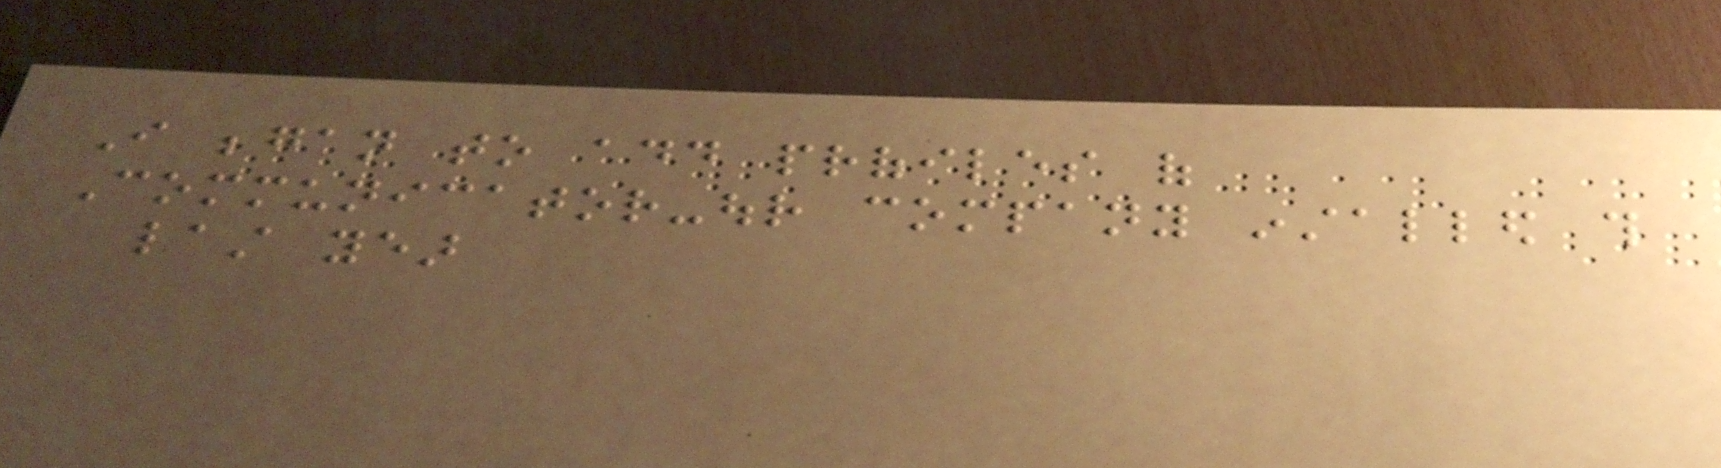I began to add profiles of
Communicator-our company installed this
last year
